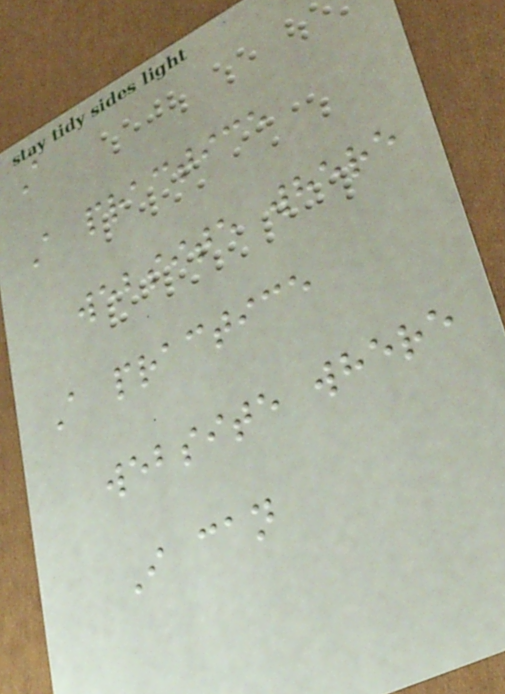A
A practice
website where
A practice
website where
I can
